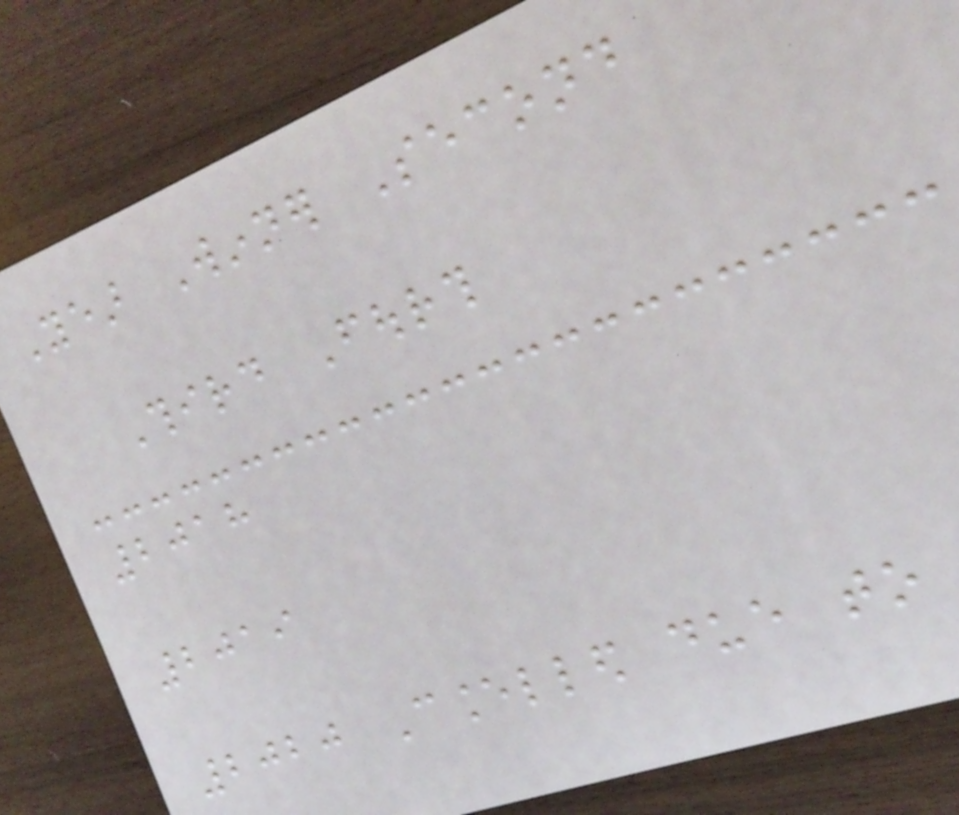Year Winner Second
Third Fourth
2018
2019
2020 Cancelled due to
